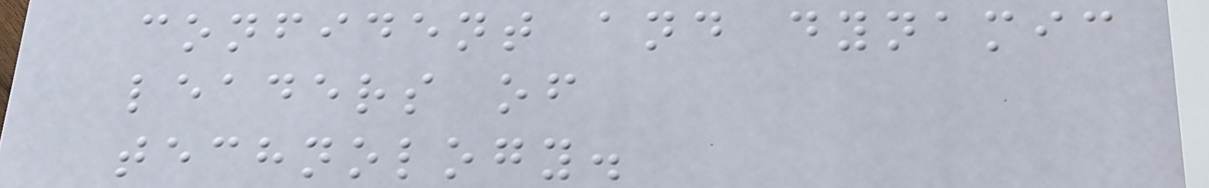confident and dynamic
leaders of
technology.
